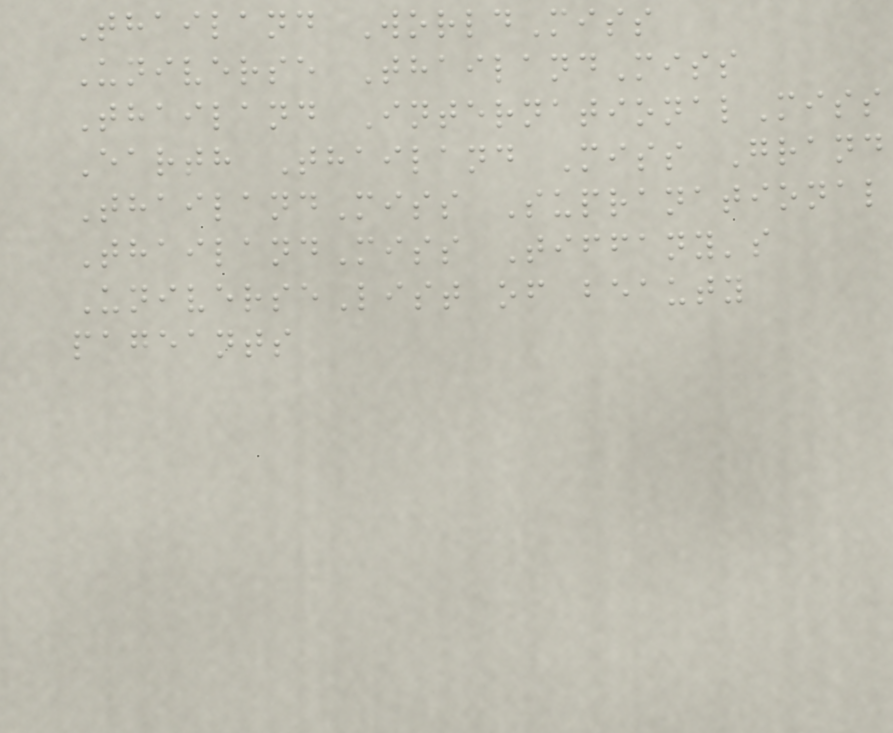Thailand WorldMiss
Universe ThailandMiss
Thailand InternationalMiss
Earth Thailand Miss Grand
ThailandMiss Supranational
ThailandMiss Tiffany's
UniverseList of beauty
pageants
